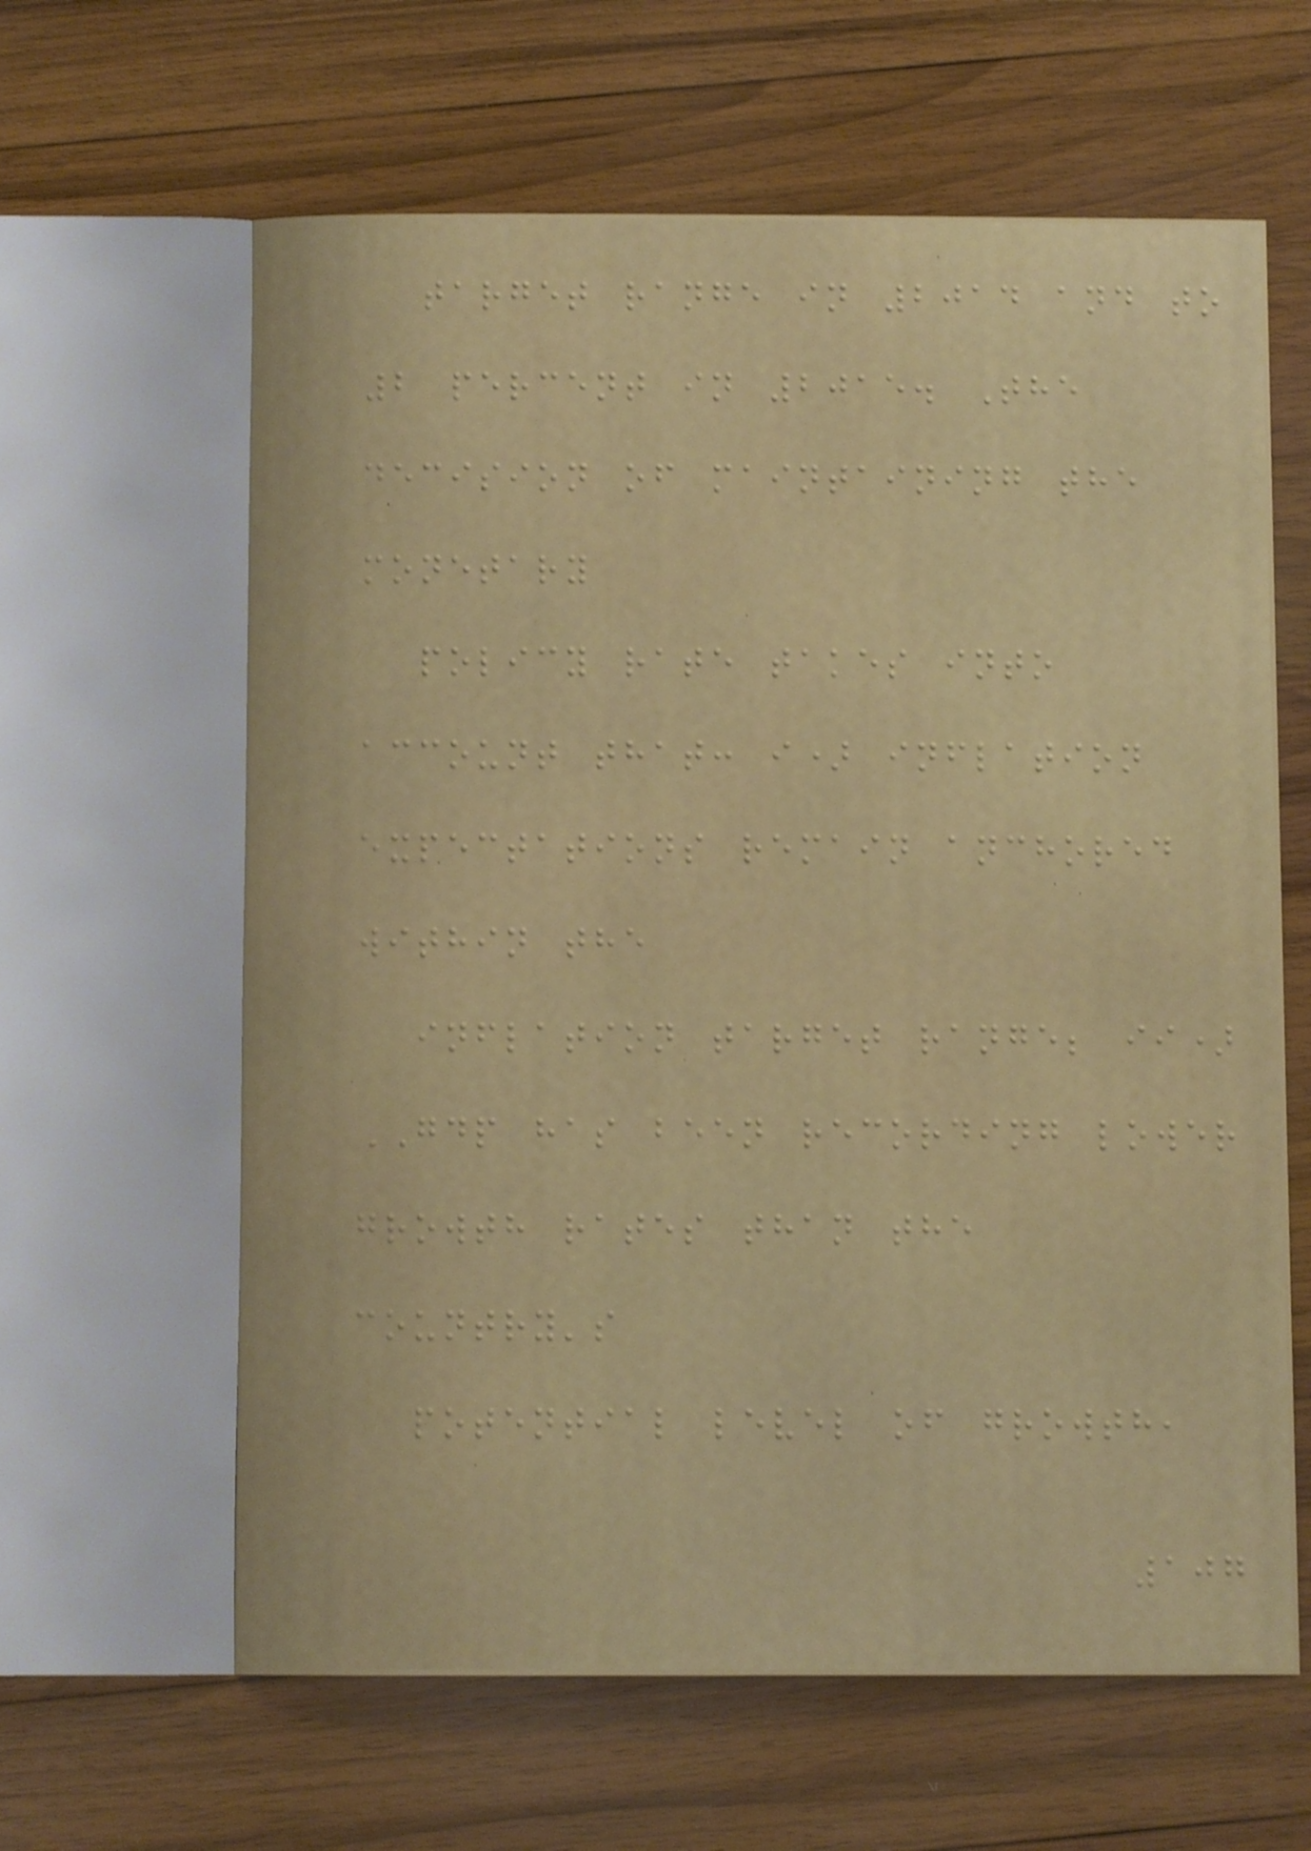target range in 2014 and to
2 percent in 2015. The
decision of maintaining the
monetary
policy rate takes into
account that: i) inflation
expectations remain anchored
within the
inflation target range; ii)
GDP has been recording lower
growth rates than the
country's
potential level of growth,
107
